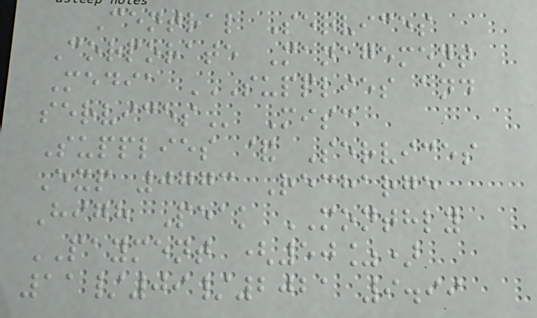Central Services
Corporate Management
Media SUPPLIES AND
SERVICES Misc
Supplies & Services
Exp 0773 Recharge
High Peak MONTHLY
PAYMENT (50%)
11/09/2021 9.99
